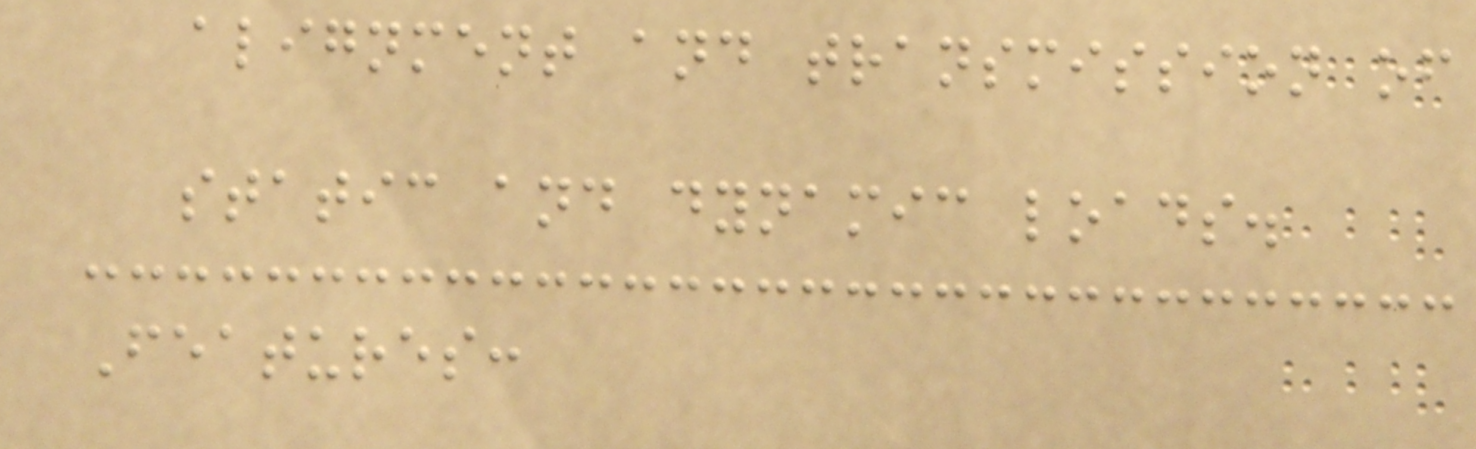alignment and transmission of
static and dynamic loads.
Features:
